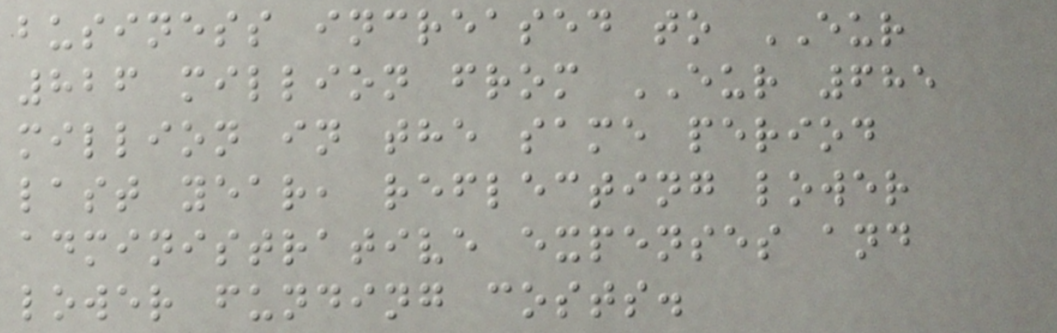business increased to EUR
826 million from EUR 685
million in the same period
last year, reflecting lower
administrative expenses and
lower funding costs.
